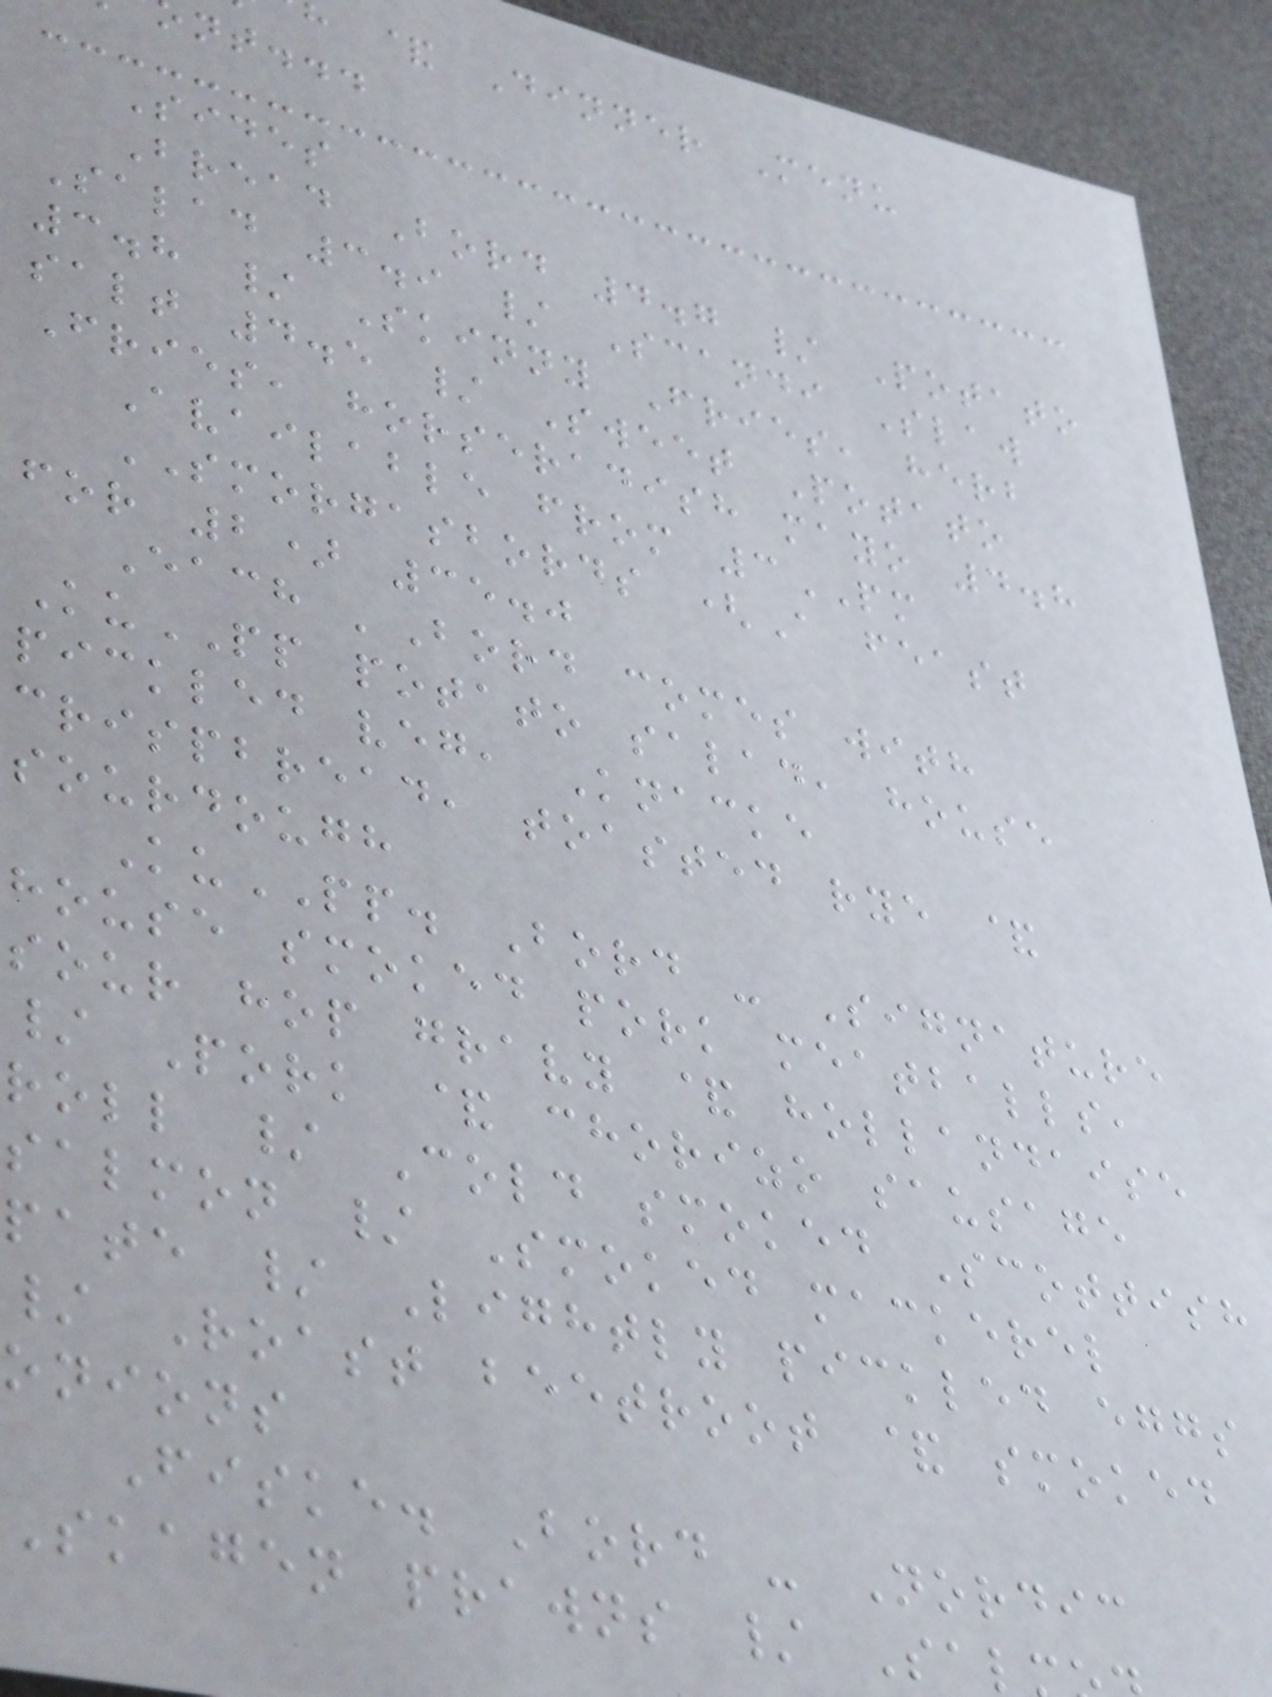h & Dinner Menu
nt...
Sides
Bread Bord 4.7 / Potato
Salad 3.9 / Scandi Slaw
3.8 / Skinny Fries, herb
salt 4.5 / Sweet Potato
Fries, horseradish mayo 4.8
Available from 3PM
SMORGASBORDS (A feast
for 2) 35.0
Each 'Bord comes with
KuPP potato salad, house
pickled veg, Knacke
crispbread, toasted rye &
sourdough
KuPP. Bord - Signature
house smoked pork meatballs,
sour hop gravy & hollandaise
/ Pork & chorizo sausage
roll / Cold smoked Scottish
salmon / Smoked mackerel
pate / Lightly pickled eggs
/ Roast beetroot & smoked
onions
Fiske. Bord - Nordic
Skagen prawns / Sal
